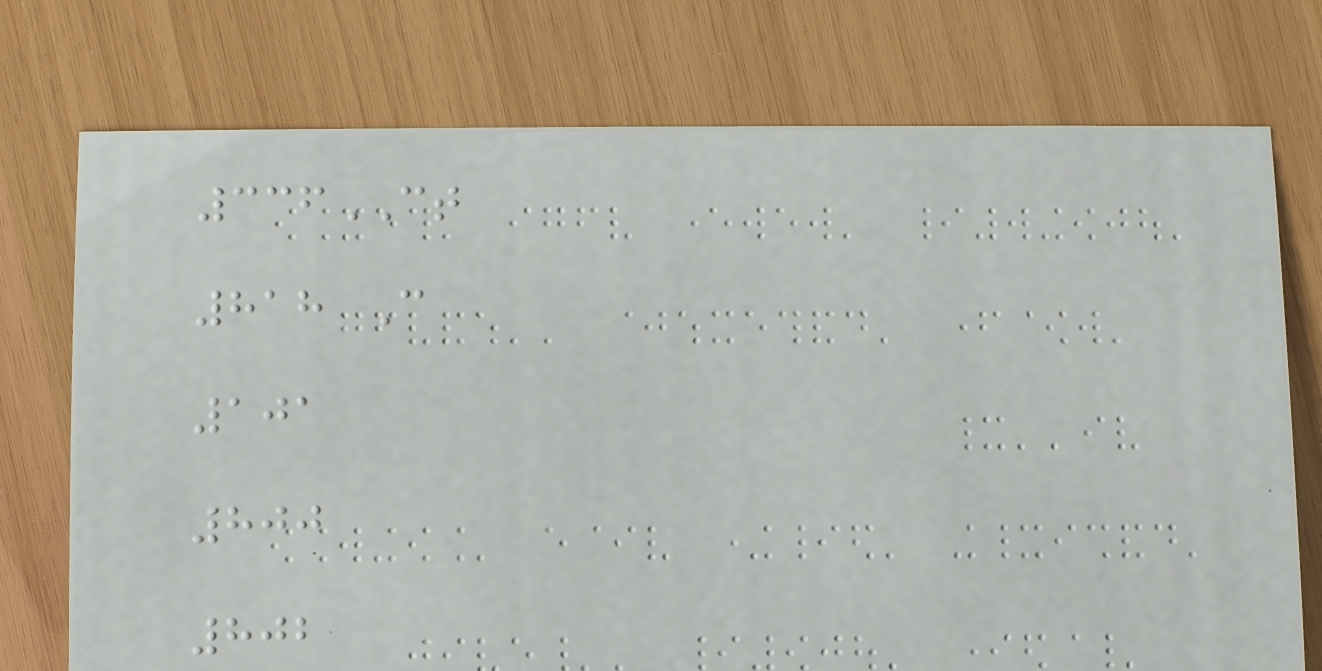336CT
818 C
101
800
802
